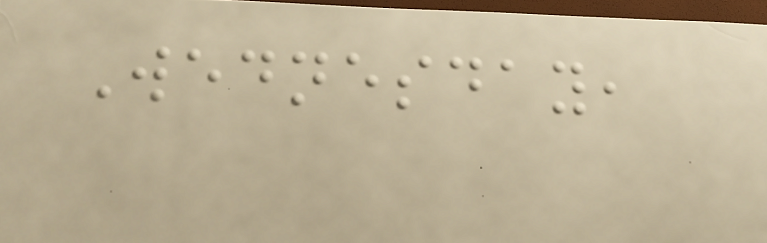Wednesday,
